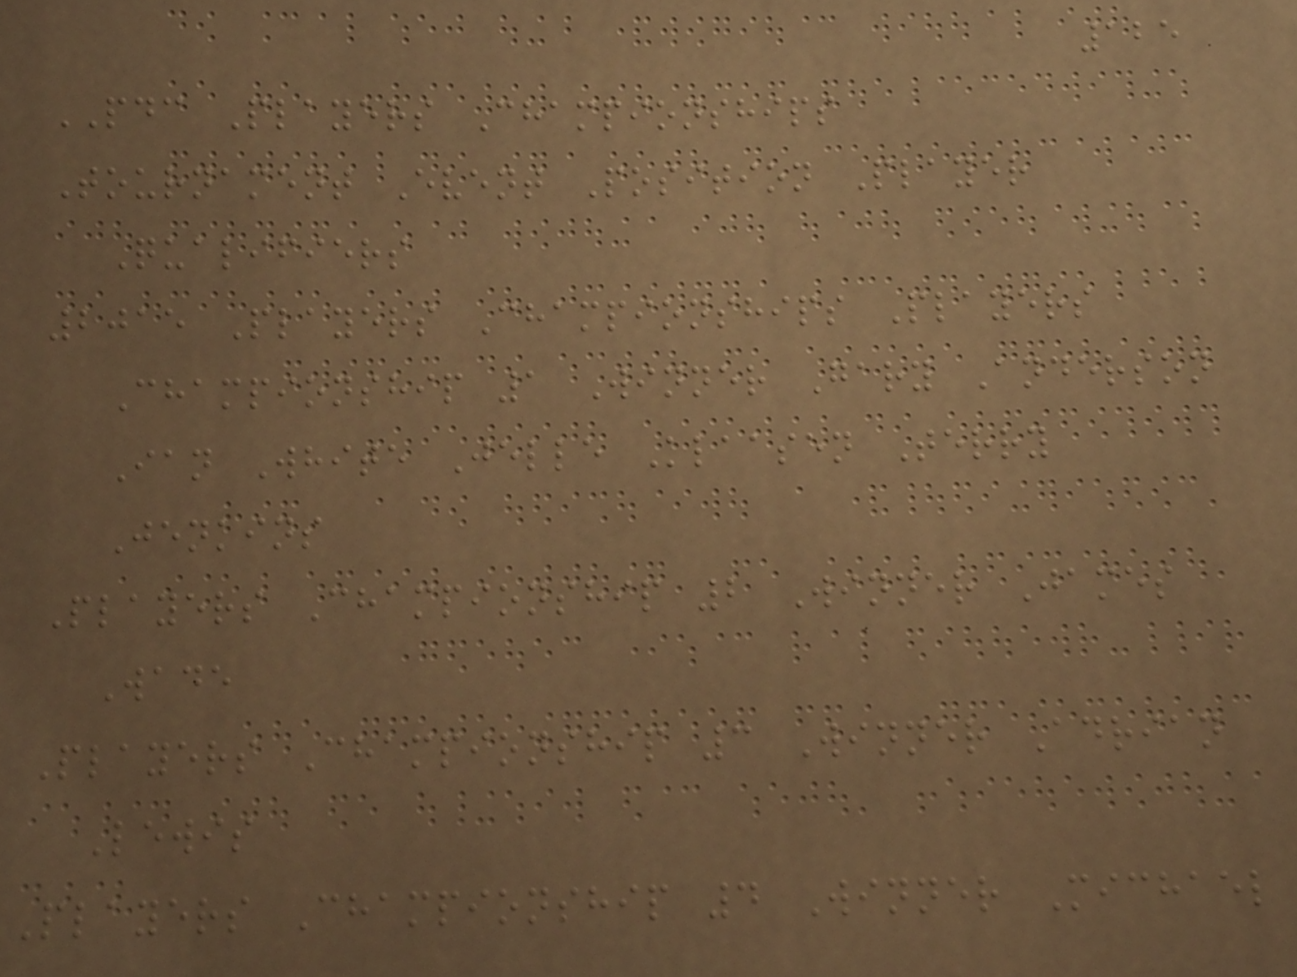125
PDC Players Championships
Tournament Event Position Player
Qualifiers
2015 Players Championships Players
Championship 1 Winner Gary Anderson
Ian White Jelle Klaasen Terry
Jenkins
Players Championship 2 Winner James
Wade
Players Championship 3 Winner Adrian
Lewis
Players Championship 4 Winner Michael
